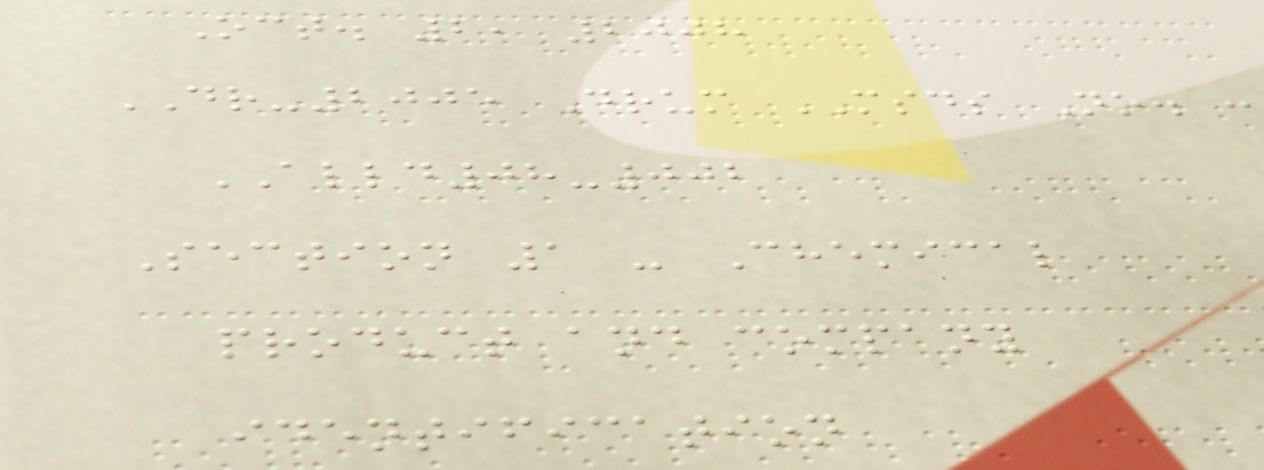Oct. 2, 2008
DR-2005 Drum MSDS No. :
ALLD08-002
Section 1 - Chemical
product and company
identification
